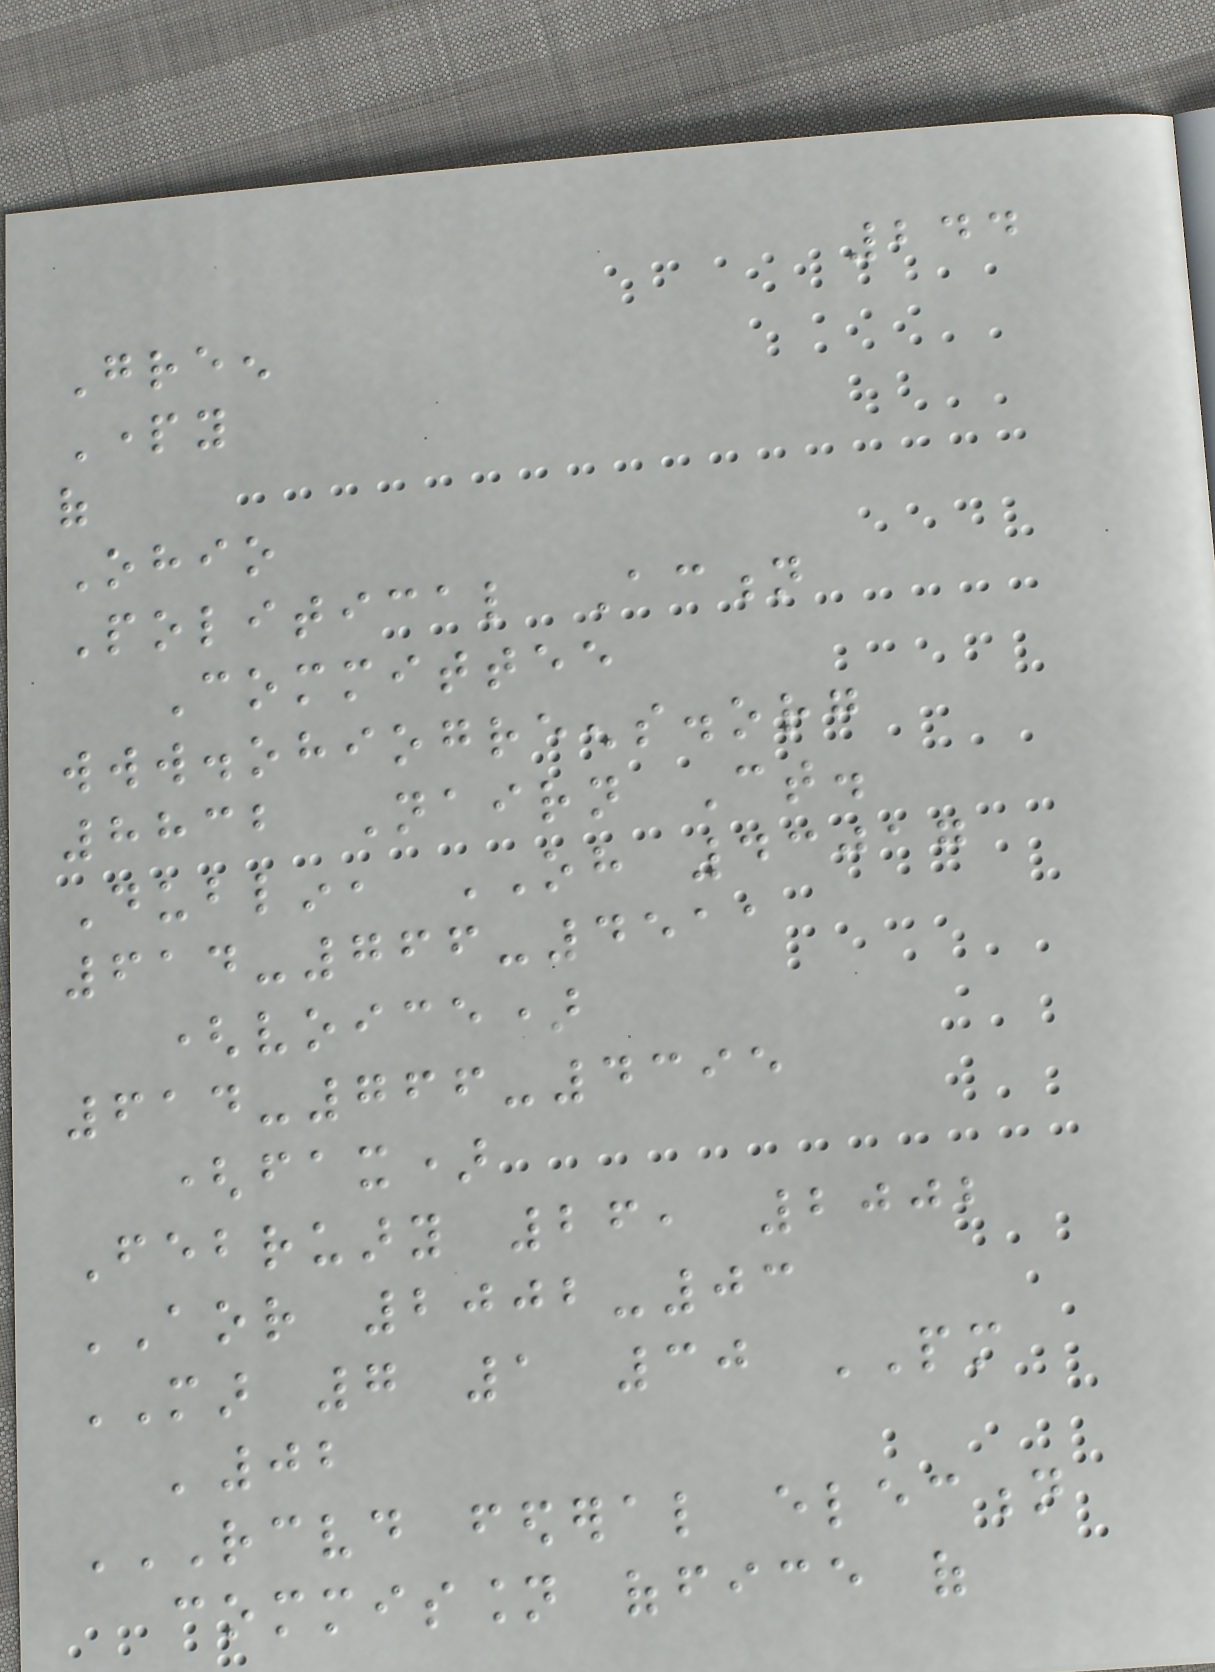244
Green
Party
of
Ohio
Political Action
Committee
www.ohiogreens.org
8832 Nairn Ct.
Dublin, OH 43017
614-766-4511
(voice)
614-766-4395
(fax)
February 26, 2002
AOR 2002-03
MAR 7 1 30 PM
'02
RECEIVED FEDERAL ELECTION
COMMISSION OFFICE OF
